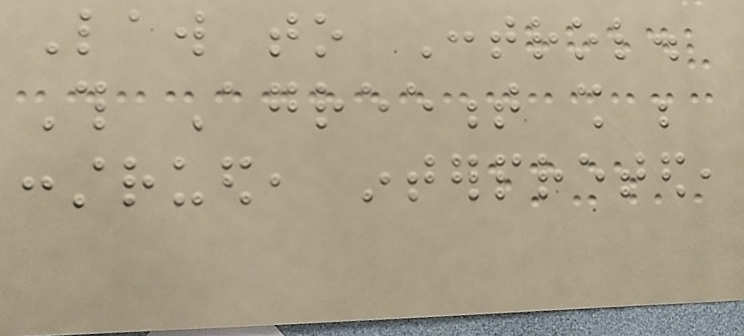Law to Control.
This Agreement shall be
construed, interpreted,
